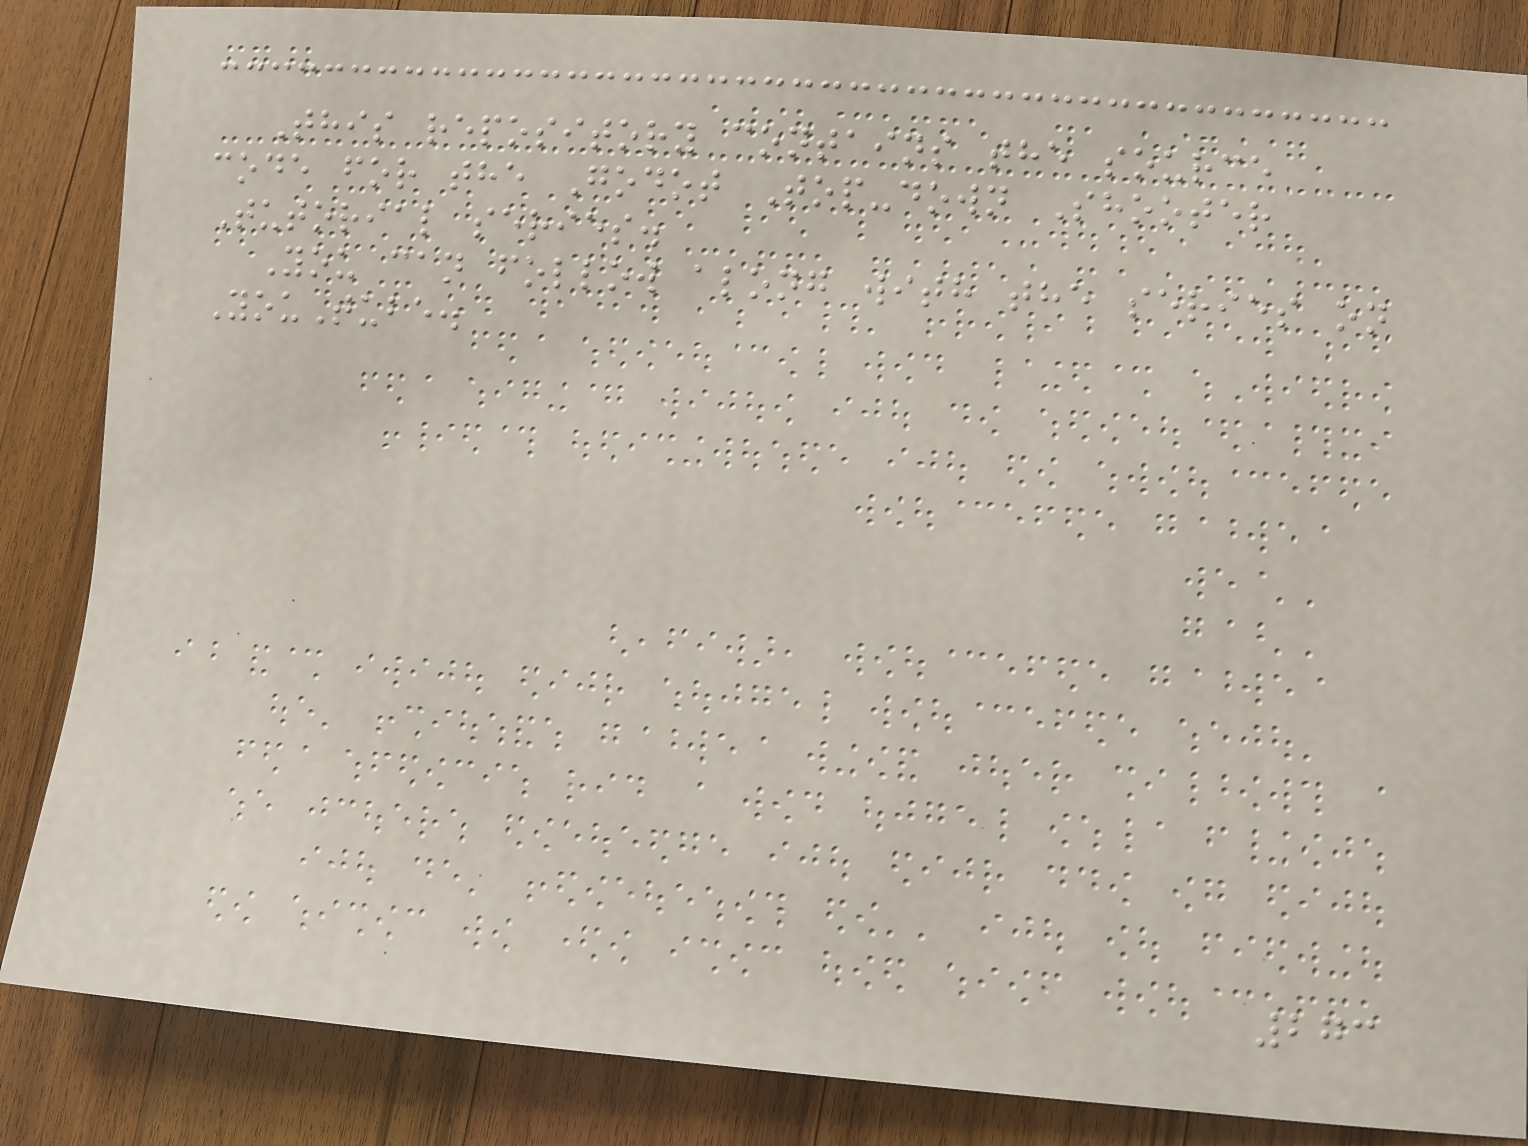This repository contains the source
code for the Godot Top-down Shooter
Tutorial series.
You can follow along with the series on
YouTube.
273
